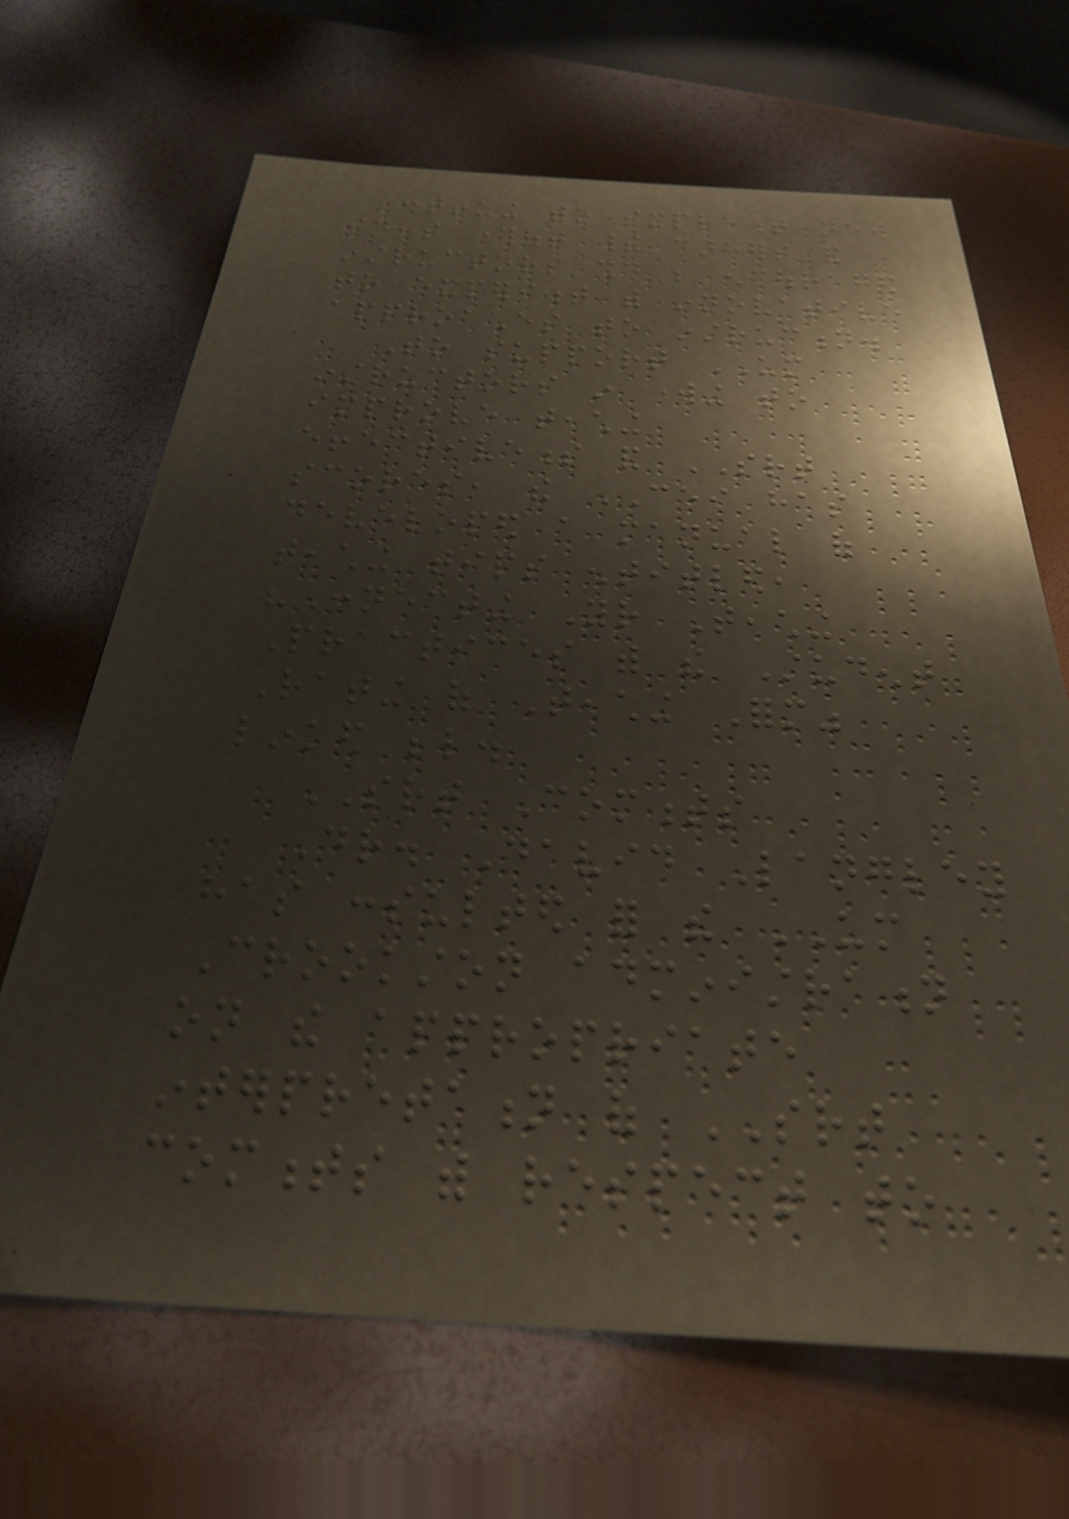continuing to implement new
ideas throughout their careers and
instructors should be encouraged
to experiment with innovative
approaches to instruction.
To support UM
instructors in working to
improve teaching
effectiveness and SRT
scores, the CEI has
developed a manual of
teaching tips entitled,
"Connecting Your Teaching
Practices with the Student
Rating of Teaching Form"
linked below.
SRT Comments
Dr. David Langley
has consulted for the UM
Crookston administration
on the appropriate
interpretation of SRT
comments with respect to
